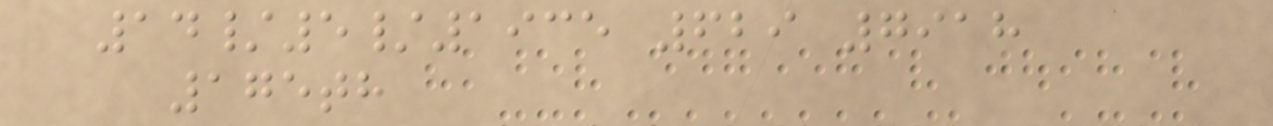14/5/1935 629 7918
175th
